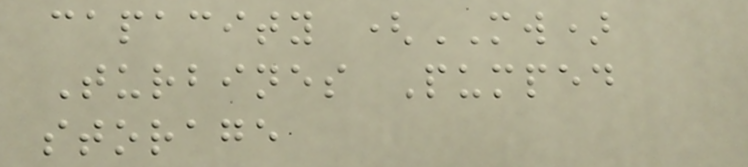capacity (MW)
Turbines Pumped
storage
